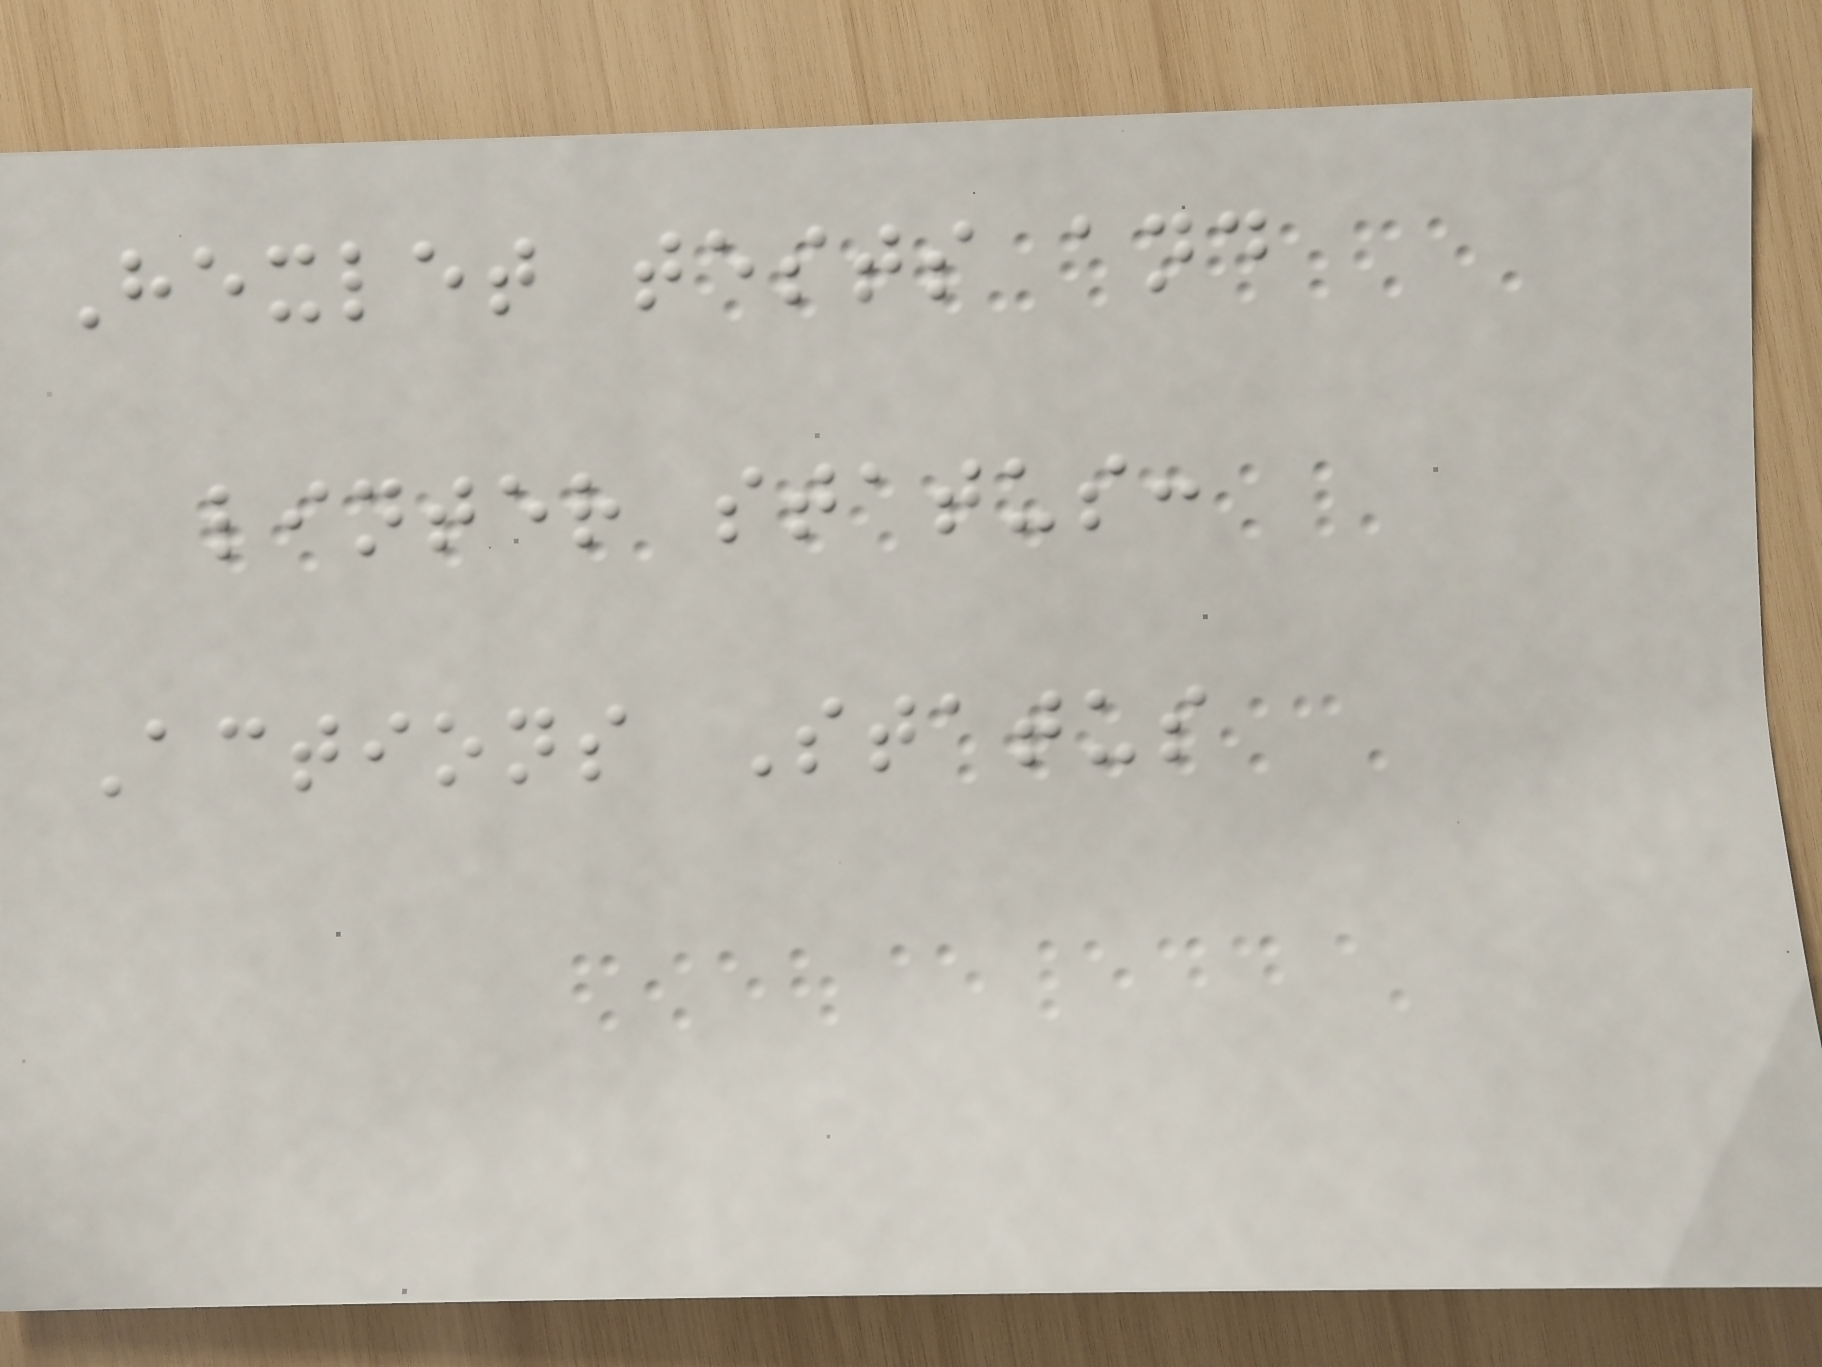Hexlet tests and
linter status:
Actions Status
